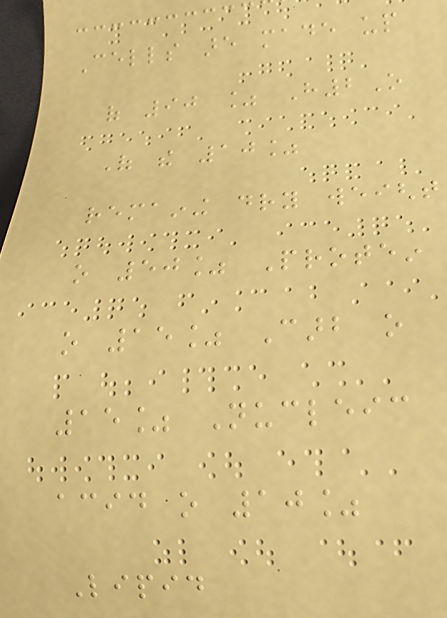Cells are made up
of 90 % H2O
Of the 10%
remaining dry weight
o 50% Protein
o 15% Carb o
15% Nucleic
acid o 10%
Lipid
